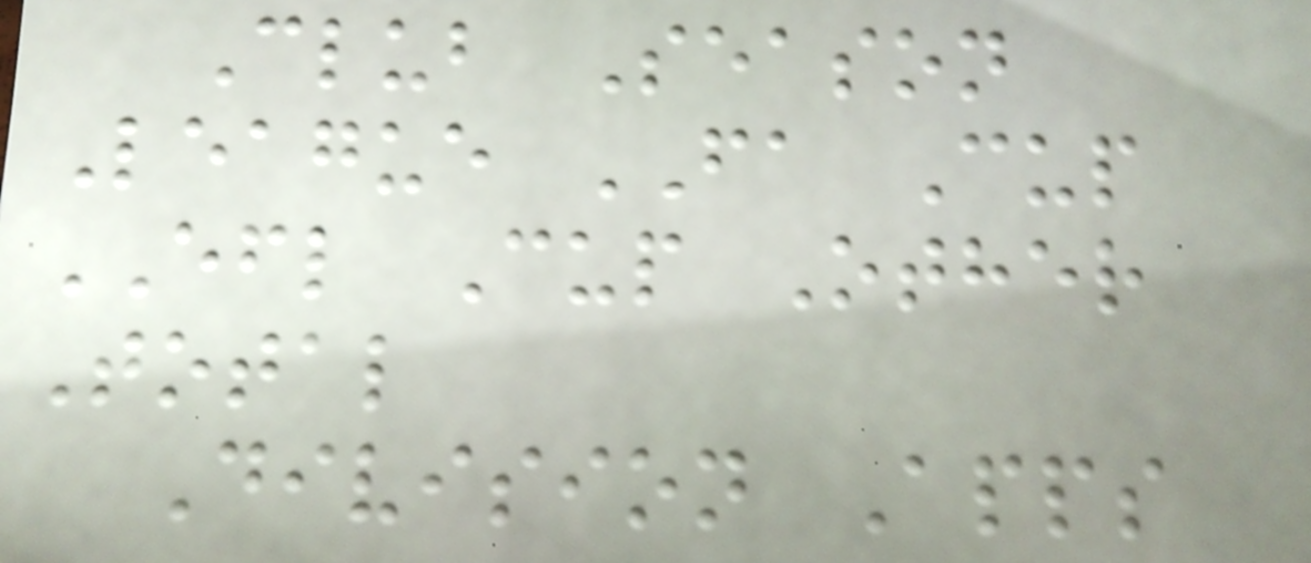Club Season
League FA Cup
EFL Cup Other
Total
Division Apps
